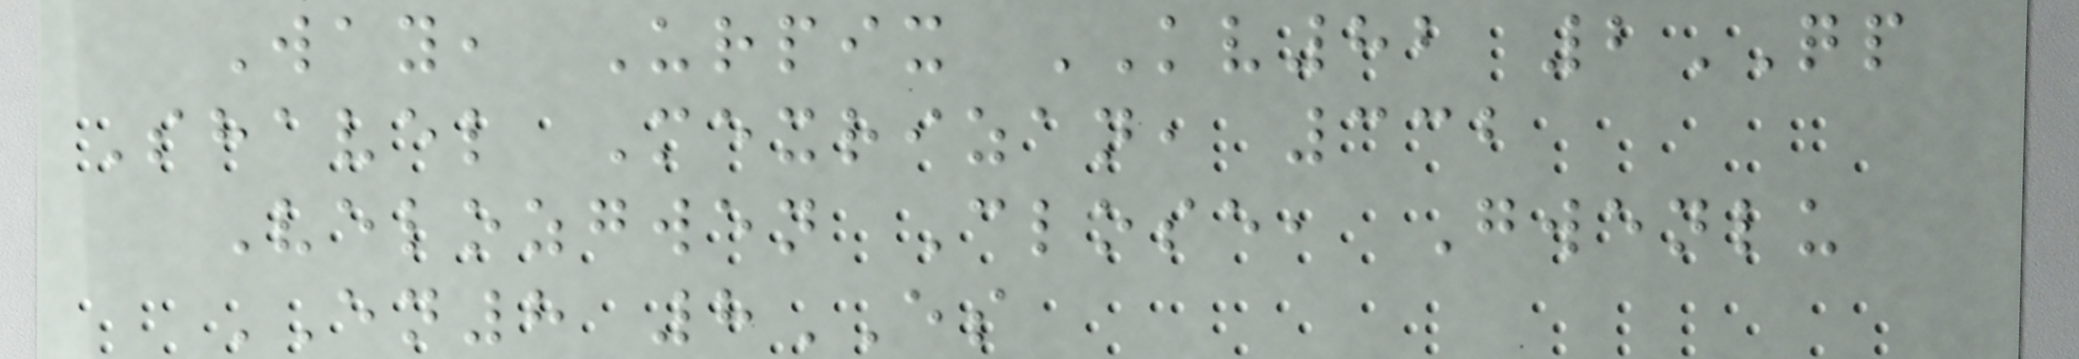Way, Urpix KV82 2QP
Shavel Mexrizan, 332
Velozgwen Close, Gwenlu
EN8 8ES
